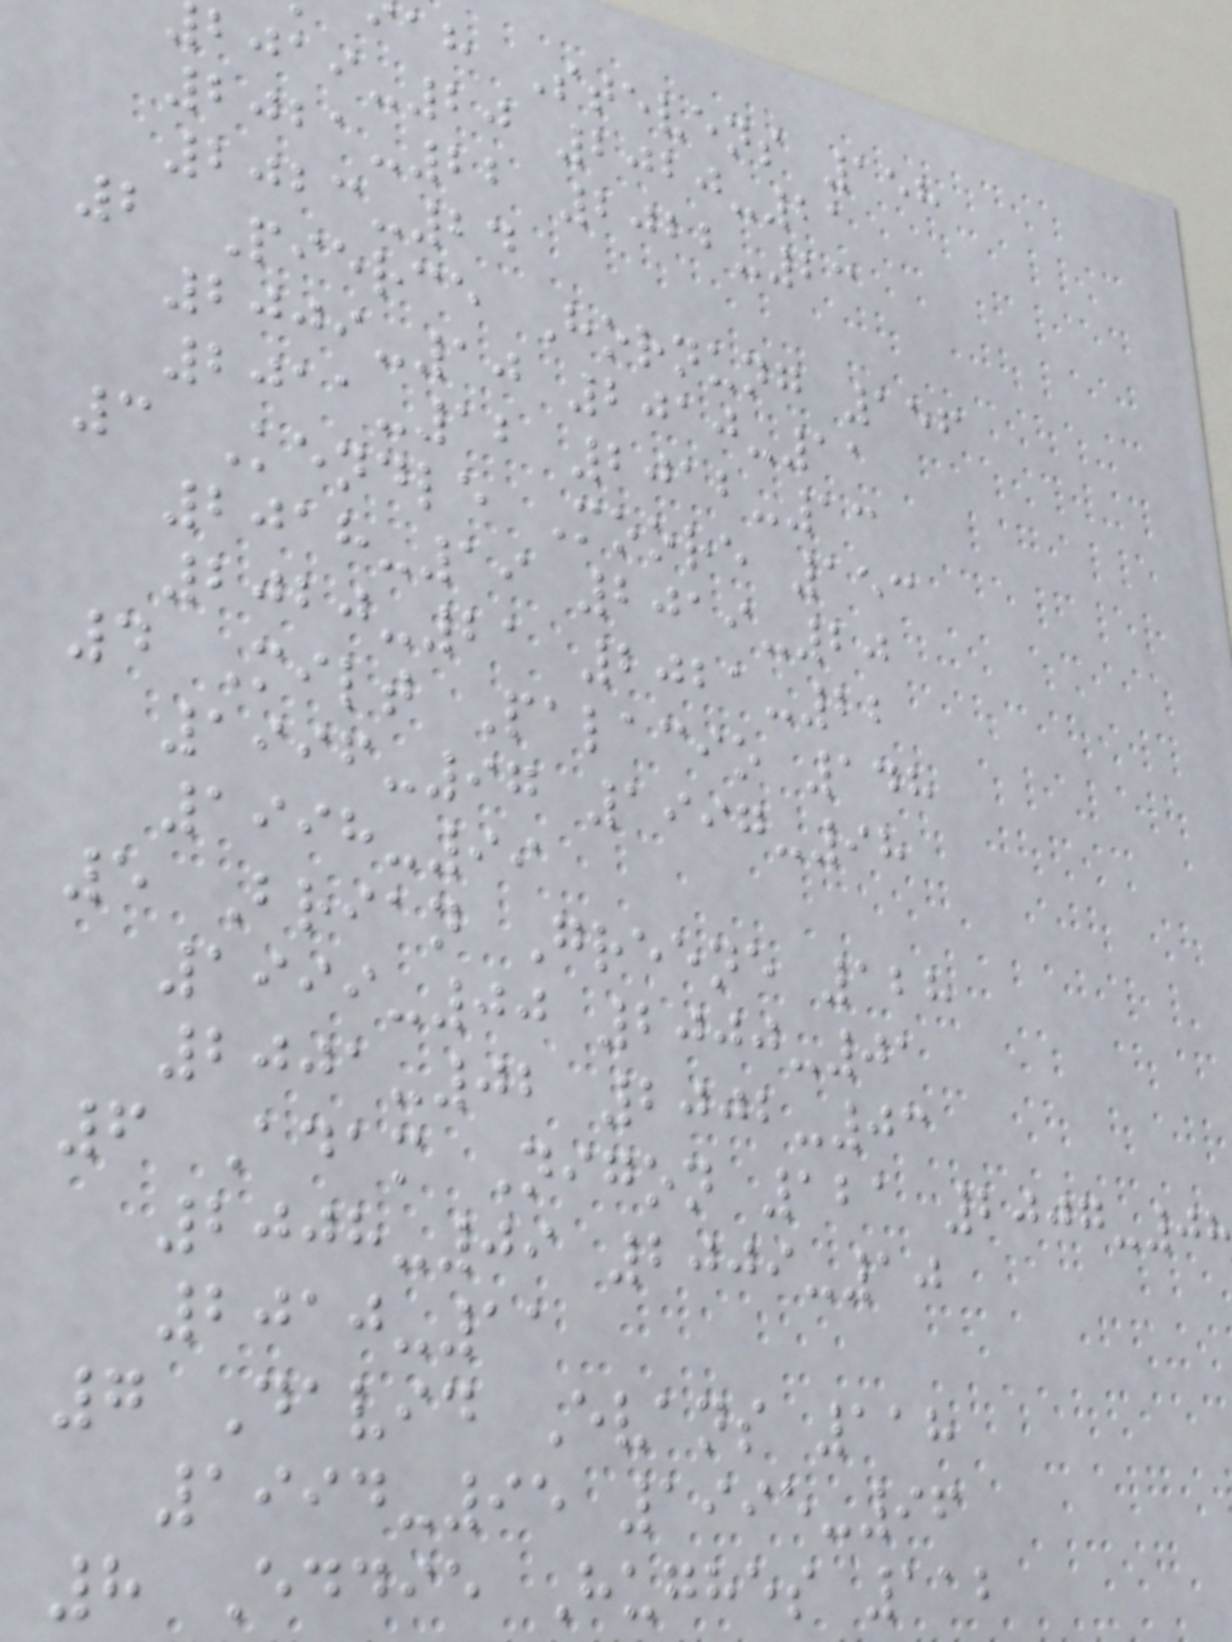ah Stevens 158
-20 2020-21
2021-22 2022-23
2023-24
2 Pierce Hornung 156
2009-10 2010-11
2011-12 2012-13
3 Kendle Moore 153
2018-19 2019-20
2020-21 2021-22
4 Milt Palacio 148
1996-97 1997-98
1998-99
5 Brian Greene 128
1999-00 2000-01
2001-02 2002-03
6 Adam Nigon 121 2007-0
2008-09 2009-10
2010-11
7 David Evans 118
1994-95 1995-96
8 Eddie Hughes 112
